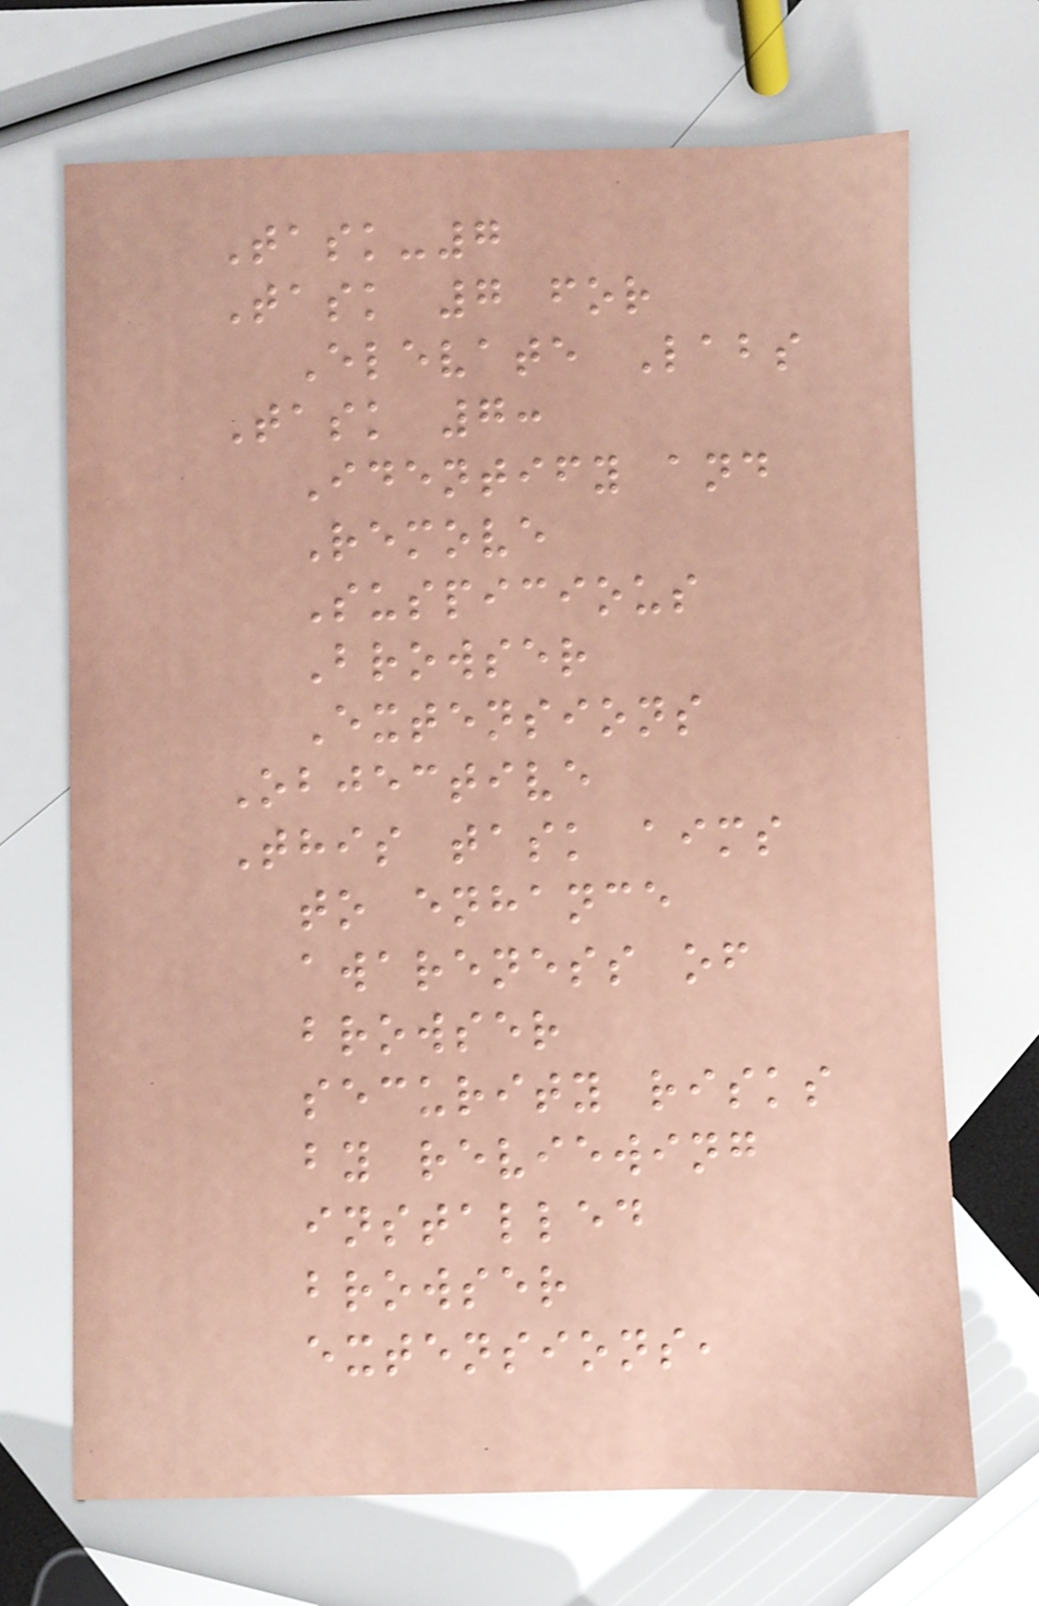Task-7
Task 7 for
Elevate Labs
Task 7:
Identify and
Remove
Suspicious
Browser
Extensions
Objective
This task aims
to enhance
awareness of
browser
security risks
by reviewing
installed
browser
extensions,
